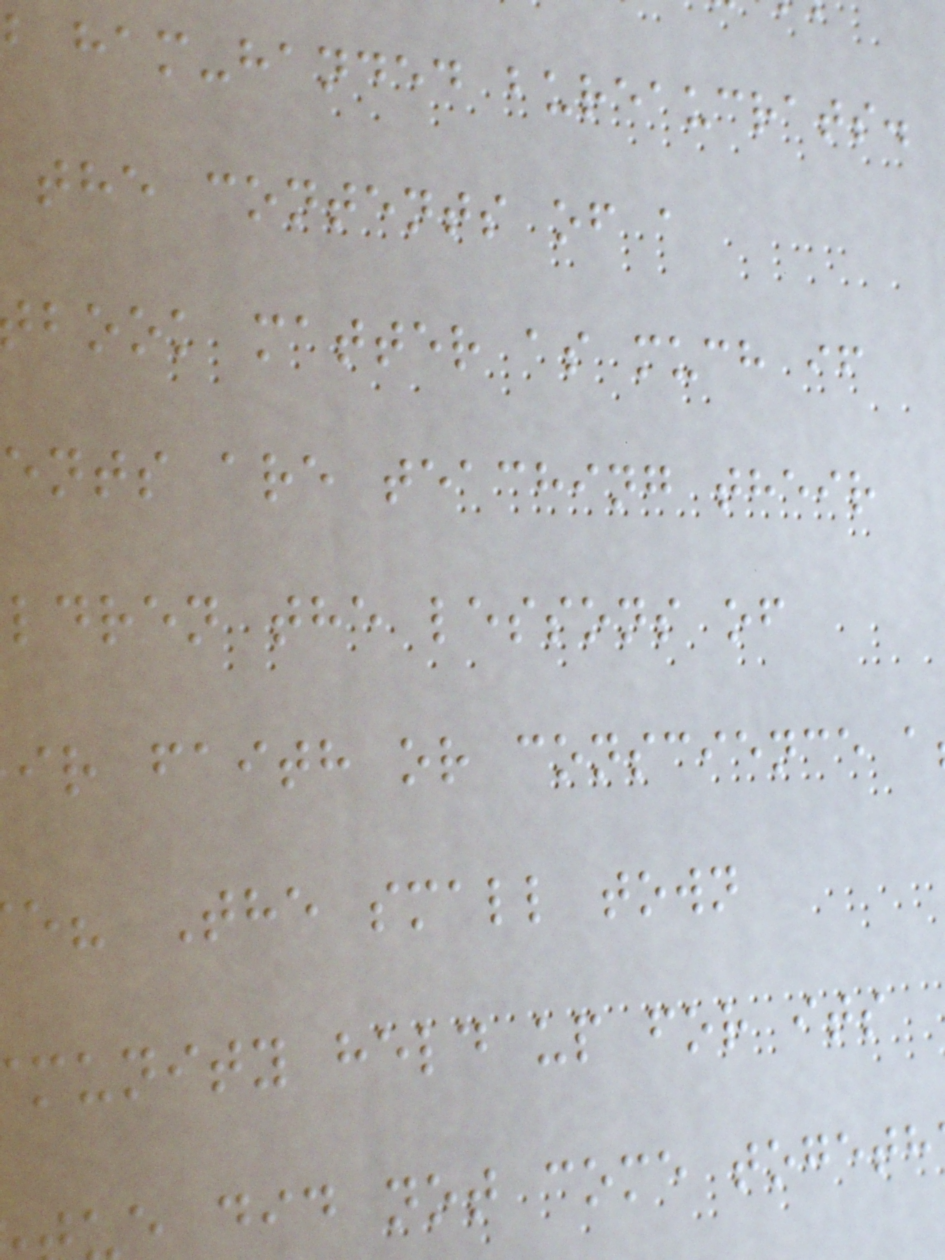ham-handed bureaucrats.
the contents of a
book matter as much if
ents are teaching their
ldren the lessons of
ir faith or conscience a
e? The small town
munity held up for its
e did not come togeth
